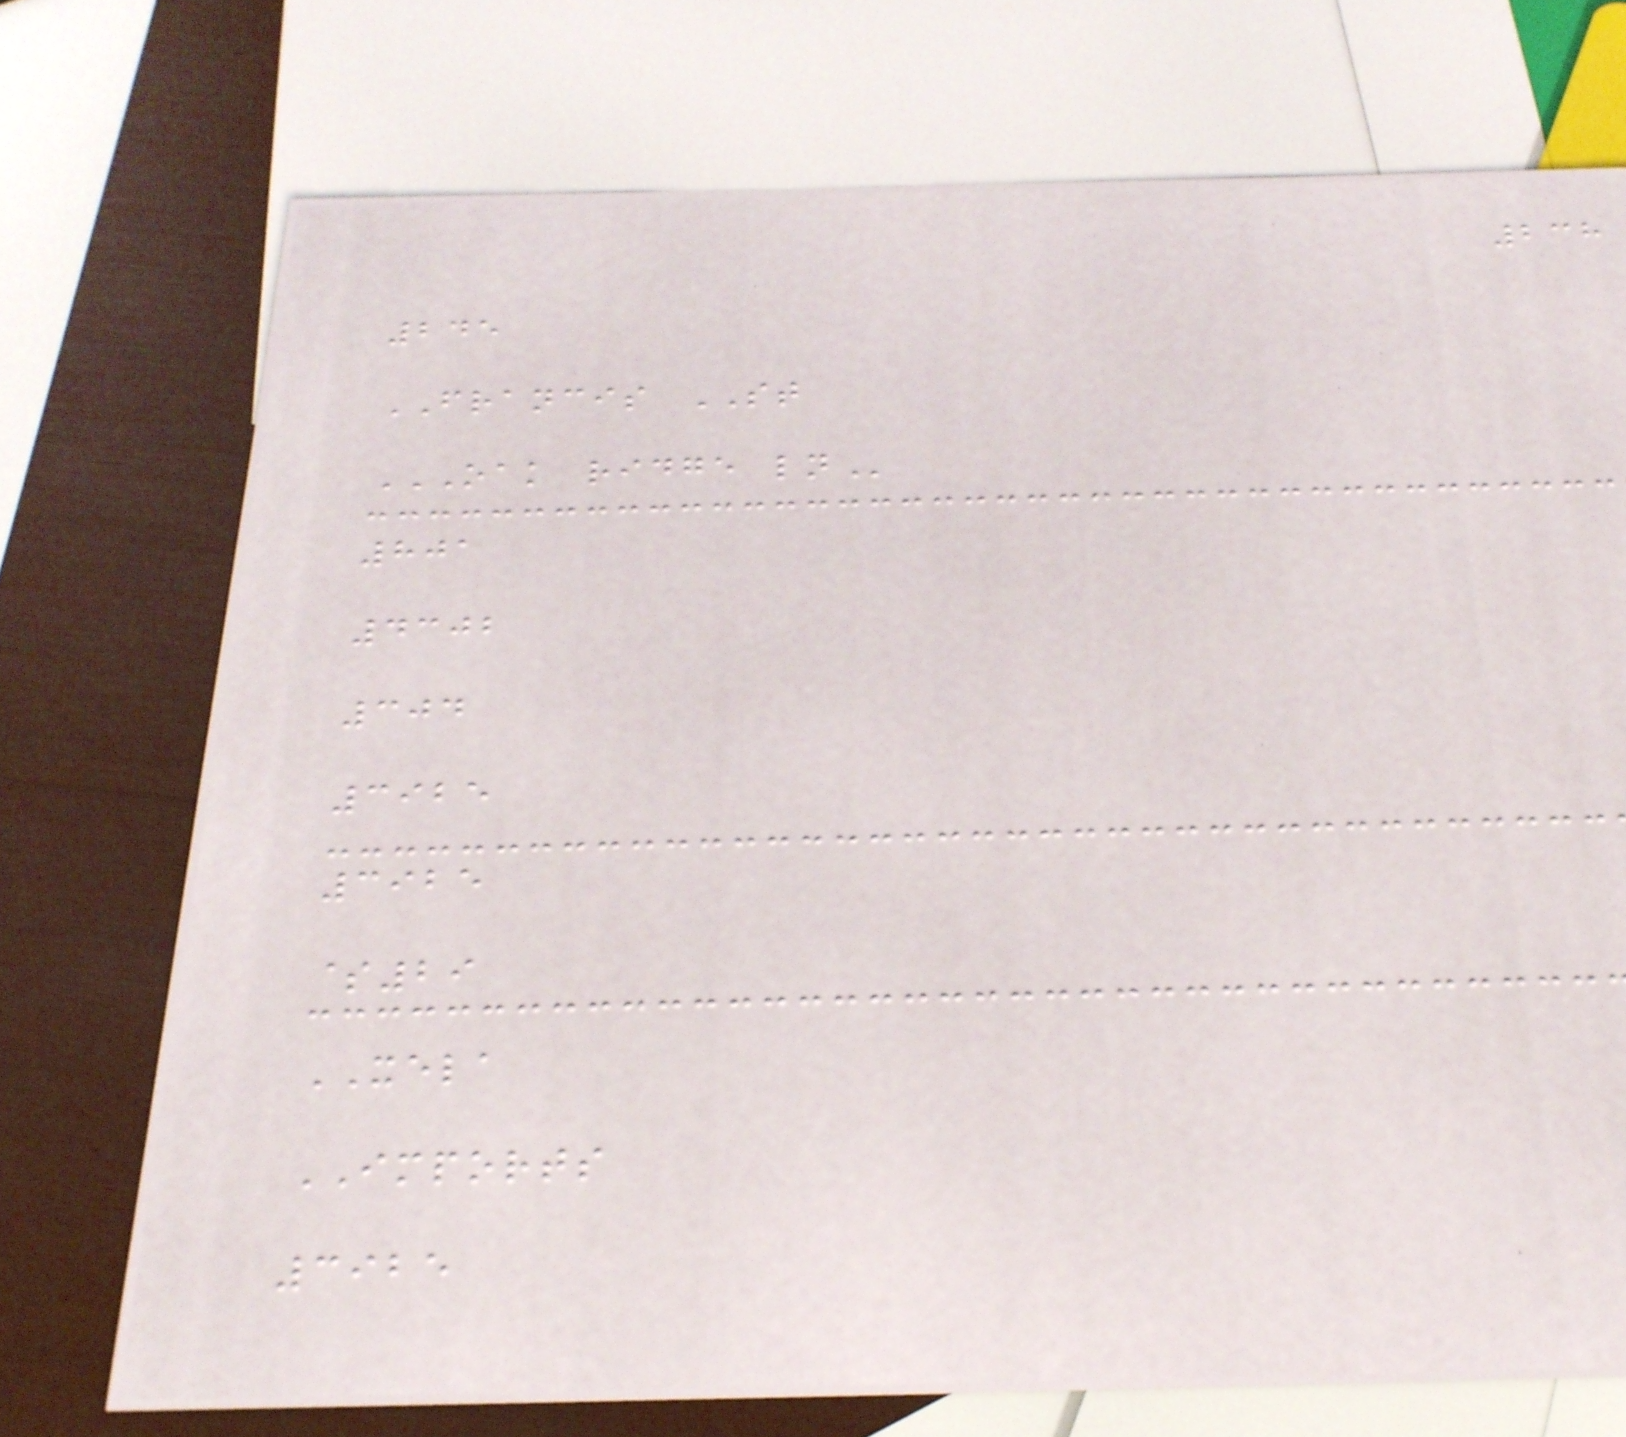238
245
FRANCIS ST
OAK RIDGE LN
801
4302
304
3925
3925
$29
XELA
IMPORTS
3925
